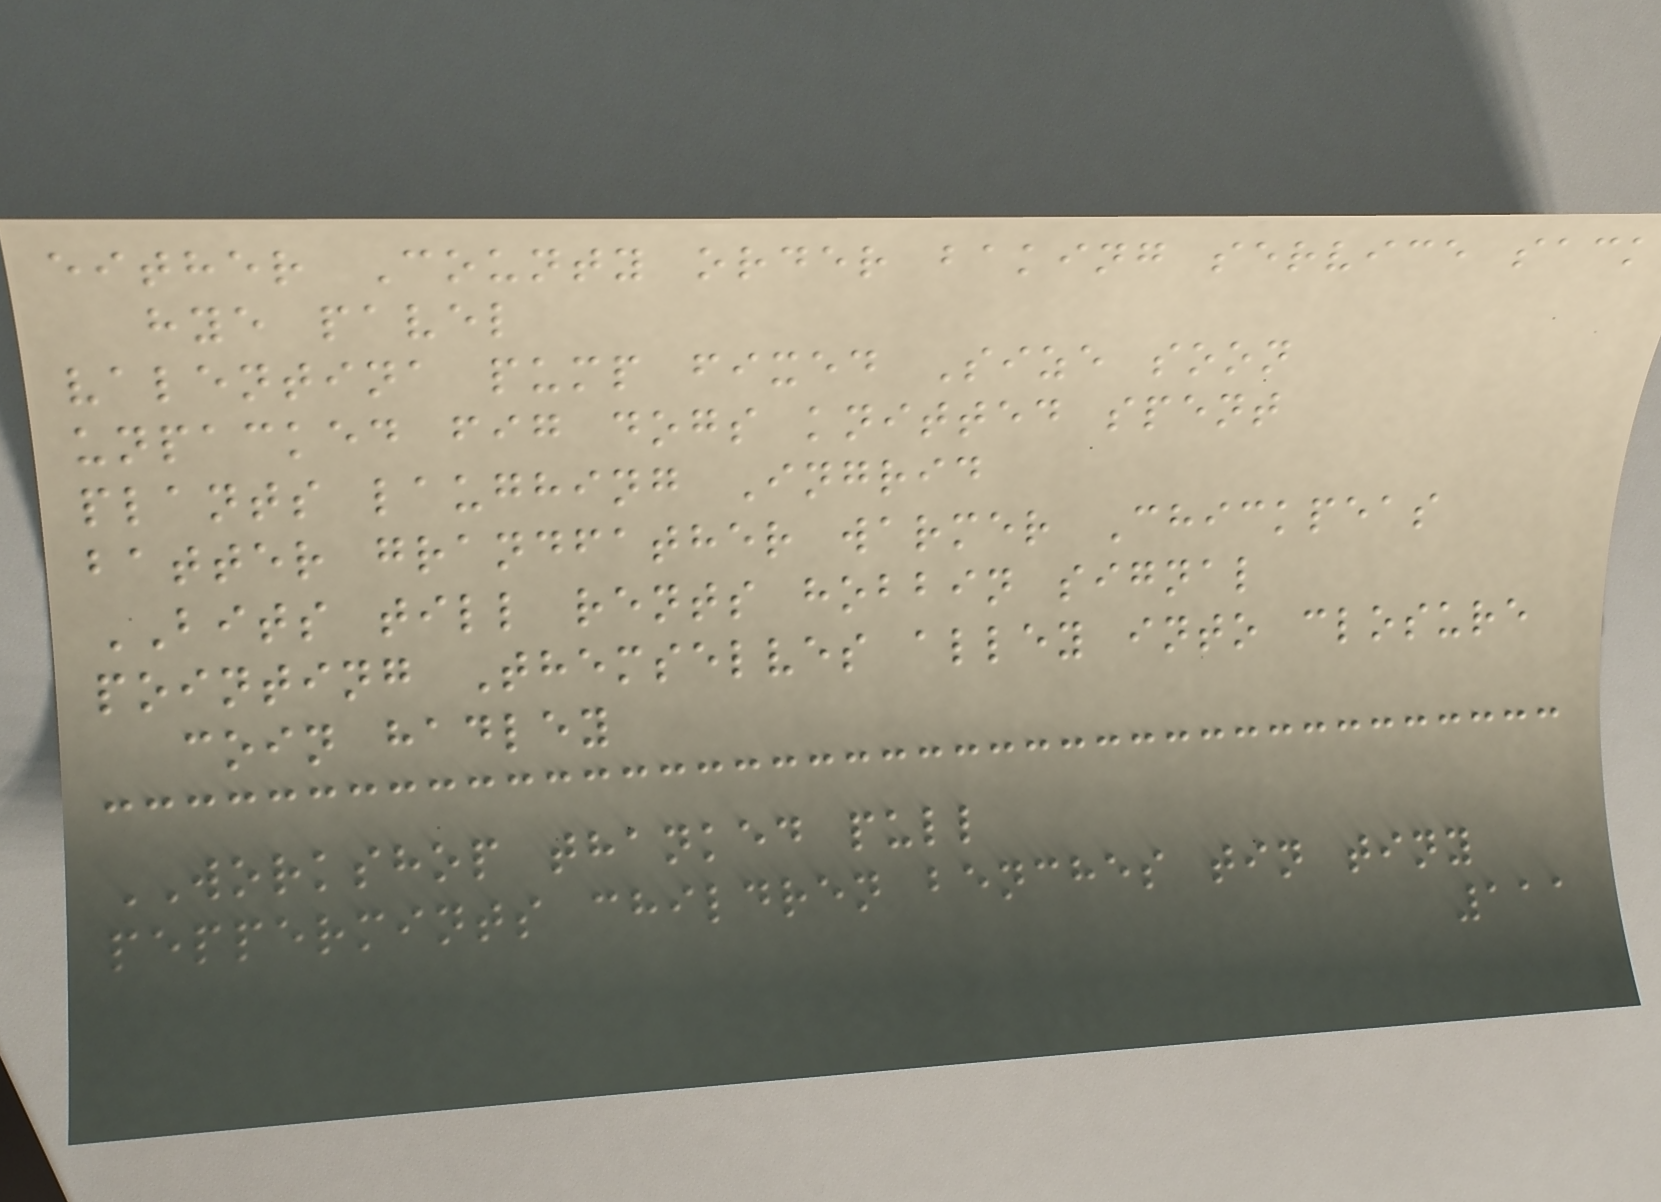either County order baking service sack
hye pavel
valentina pump fixed Size soon
unpacked fig dogs knitted spent
plants laughing Ingrid
batter grandfather warmer Chickpeas
BITS till rents hobbin signal
pointing Themselves alley into closure
coin hadley
WORKSHOP thanked pull
peppermints children benches tin tiny
111
